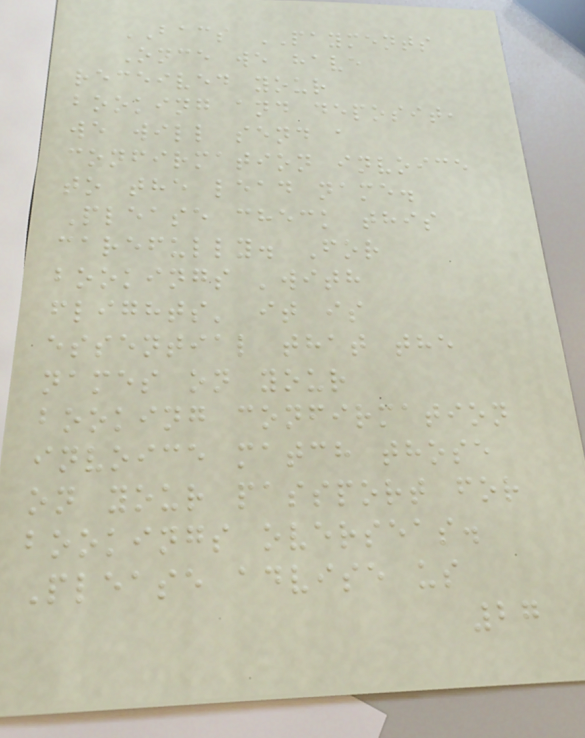BACS PAYMENTS
Once we have
received your
booking and deposit,
we will send a
confirmation invoice
to the lead name.
Please check this
carefully. For
bookings 'with
flights' it is
essential that the
names on your
booking confirmation
invoice match those
on your passport for
bookings overseas.
Please advise us
27
